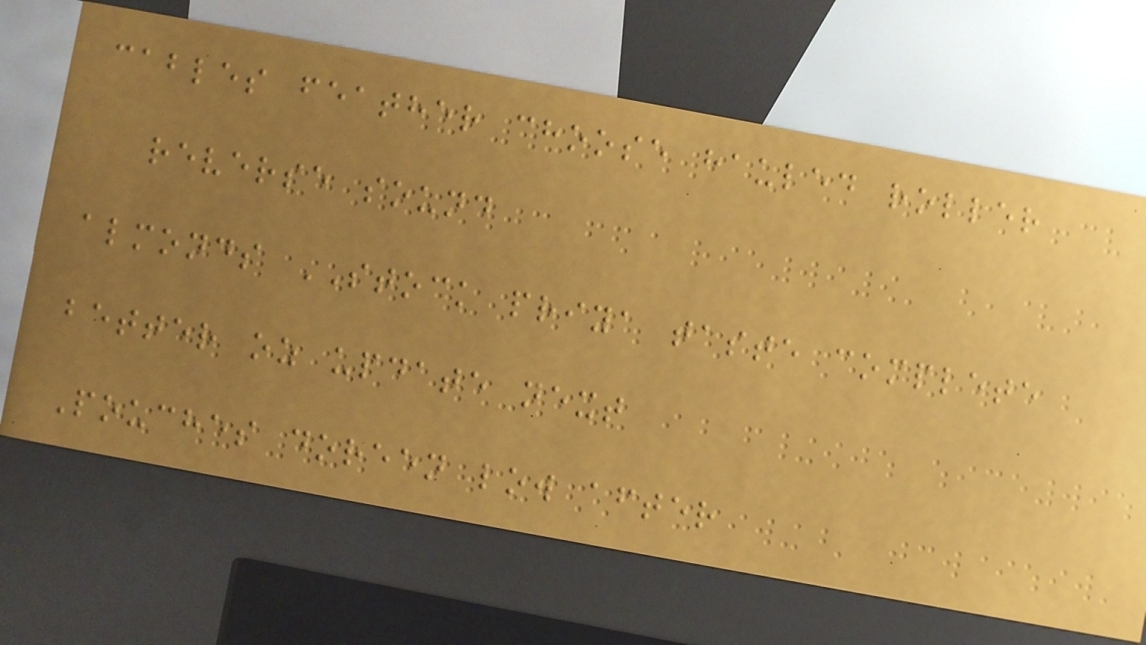cables feather choose hauled roller
reverse sound
almonds STOCK priya taste complete
better oz update next
Pouches doreen low after
